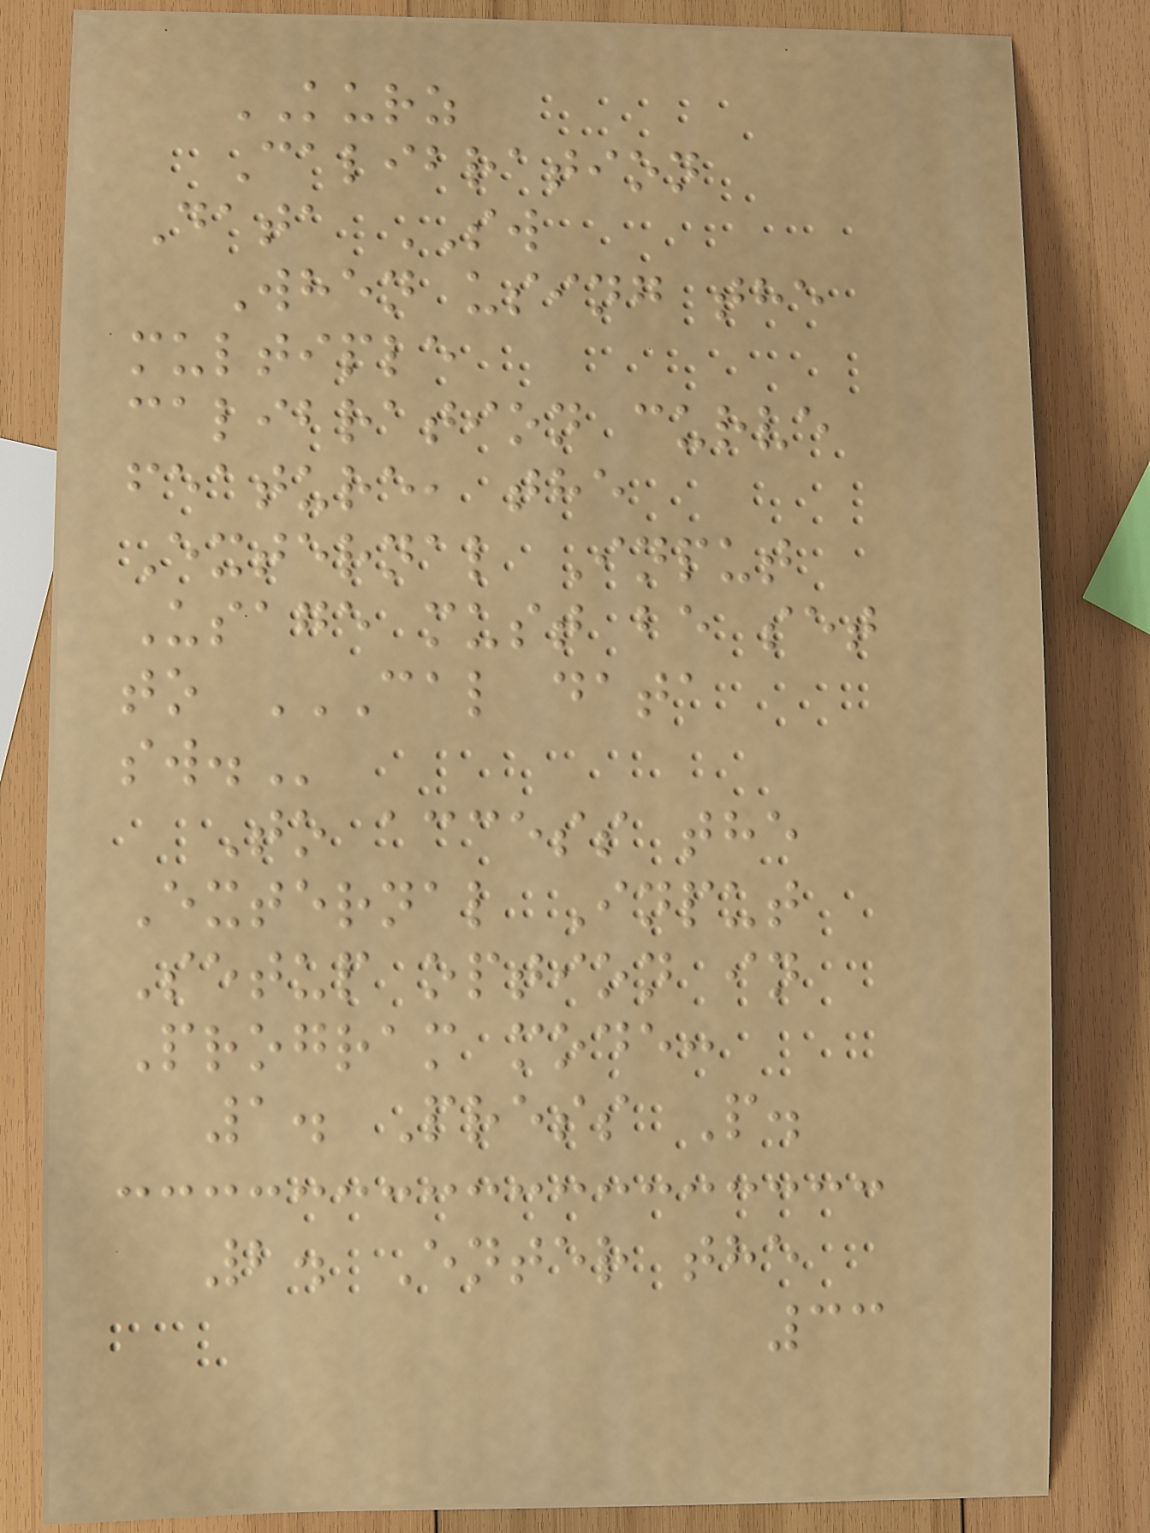KURZ
Calibration
Data SW
When using the
multiple
calibration curve
feature, the
External Input
Usage must be set
to CAL DATA
SW.
To access the
External Input
Setup option in
Program mode:
1. Press P.
2. Enter the
33
